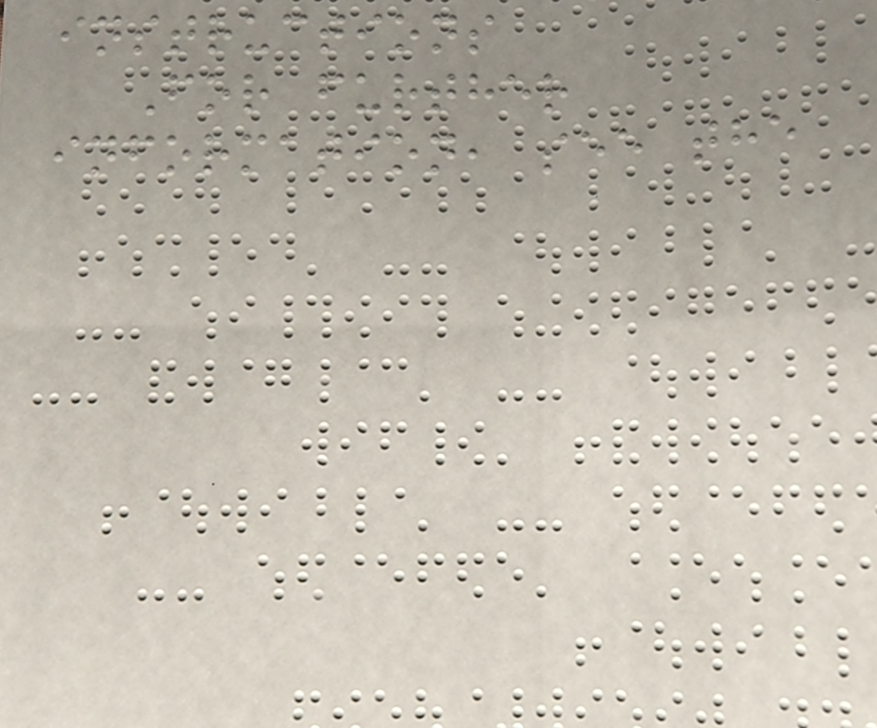instructions
For further
information, see the
